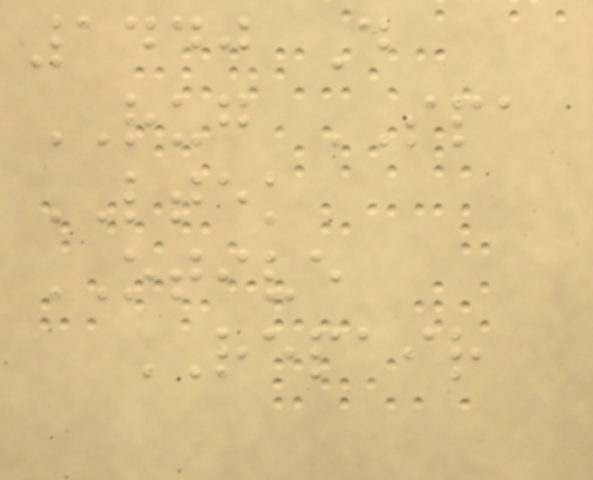1440 D
RUG SPA
LTEK
OTIVE
REPAIR
